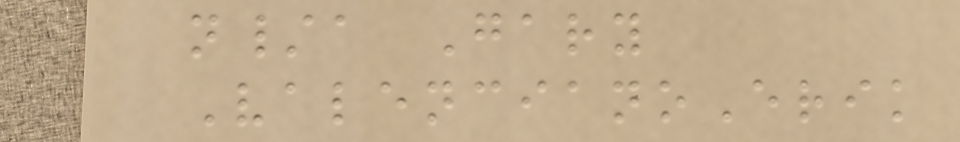n/a Gary
ValencianoErik
